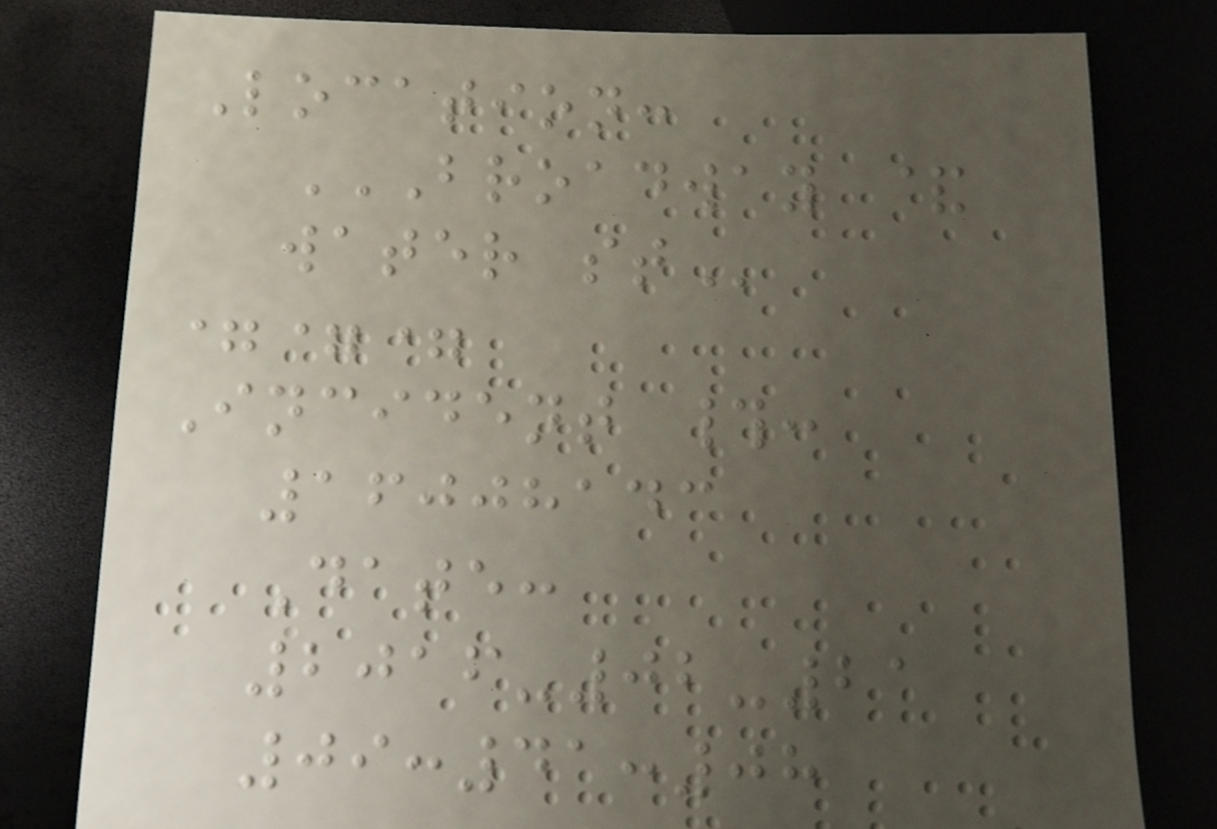Location:
BROADWAY &
WATER ST
===
Incident #:
16008143
Date:
2016-02-21
09:41:08
